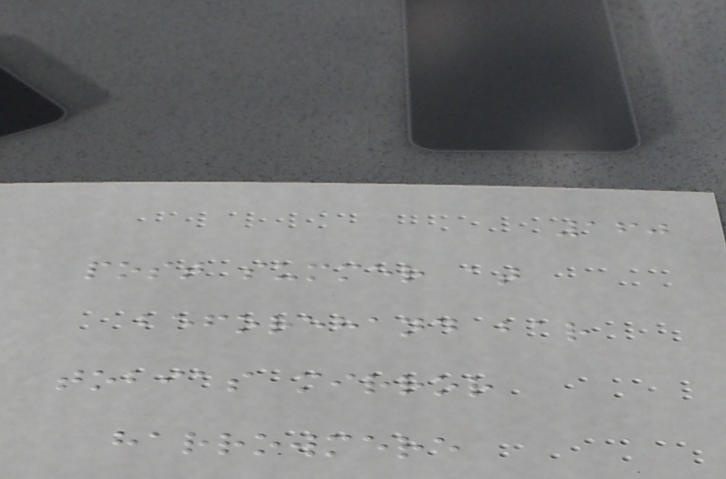160
post summer at
beforehand bar
tobias mirror
harrowmere
